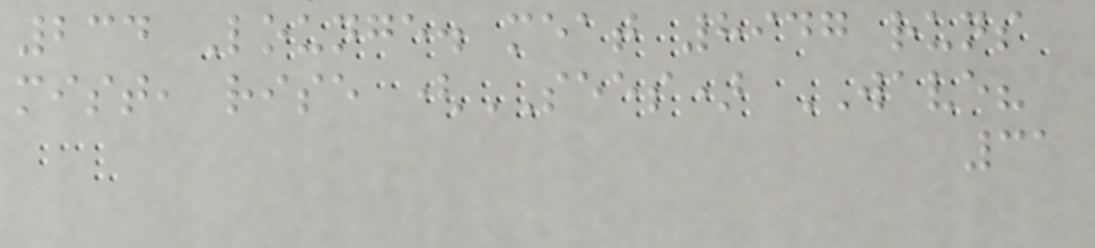234 Lounge. meat 8947 runs
mist, rise (SEES) WAVE?
31
